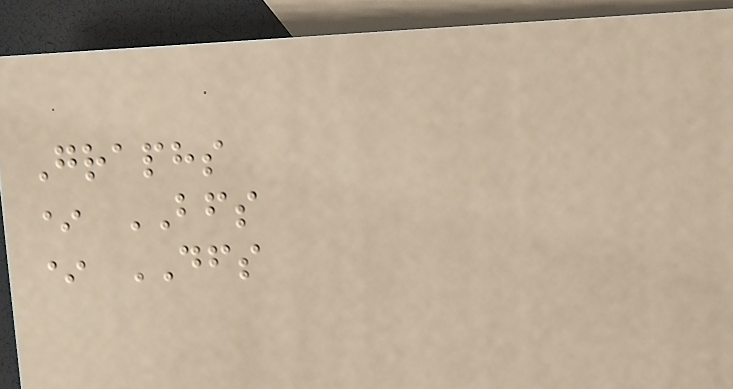Graphs
* BFS
* DFS
